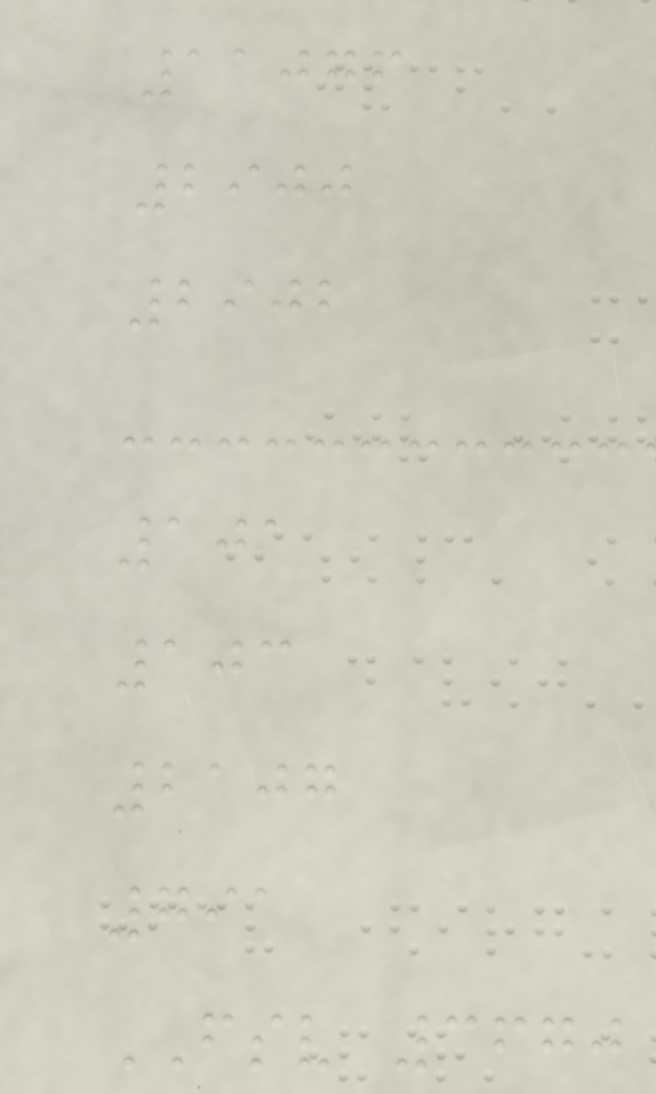11076
2900
2902
101
103
2107
791
FSV 3670
